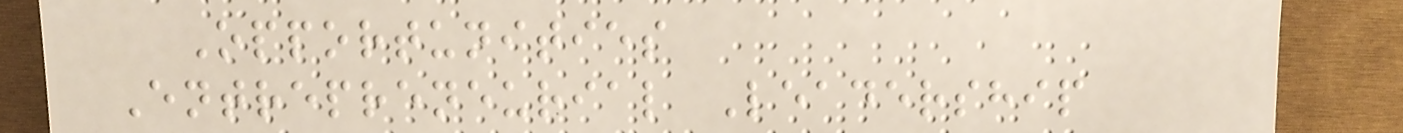Opportunities
Entrepreneurial Leadership
